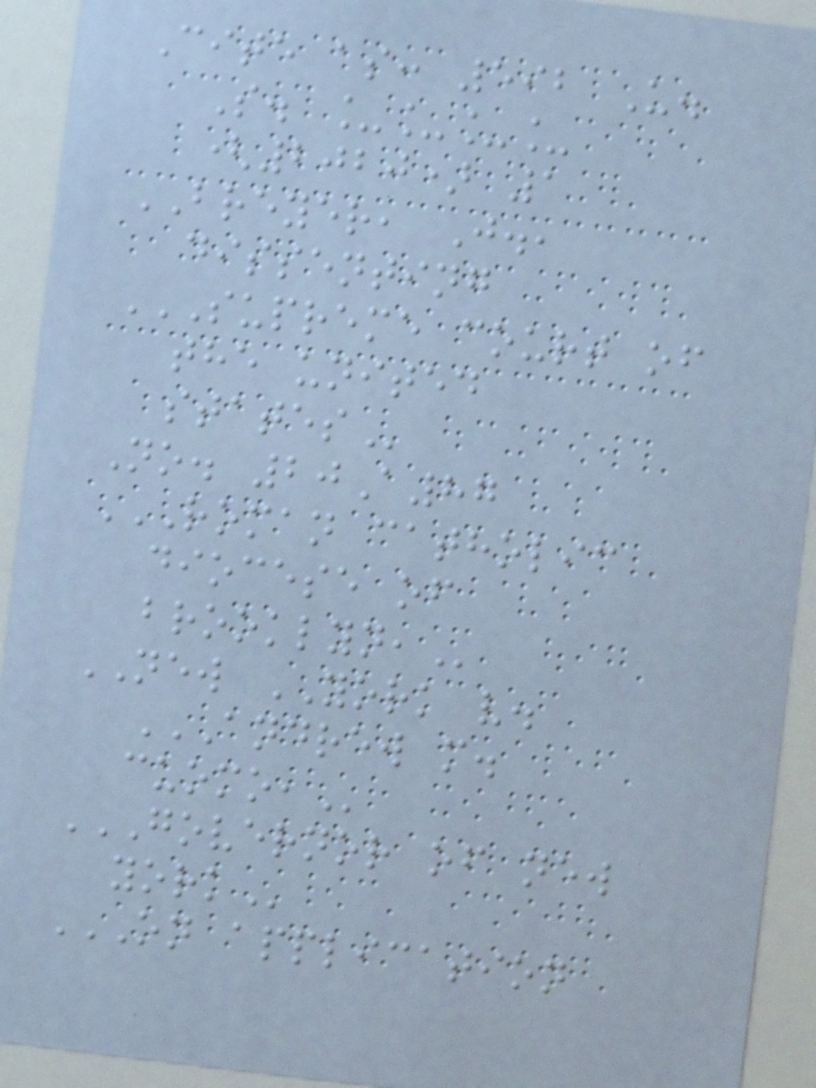Cite as: 592 U.
S. ____
(2020) 1
BREYER, J.,
dissenting
SUPREME COURT OF
THE UNITED
STATES
No. 20A87
ROMAN CATHOLIC
DIOCESE OF
BROOKLYN,
NEW YORK v.
ANDREW M.
CUOMO,
GOVERNOR OF NEW
YORK
ON APPLICATION
